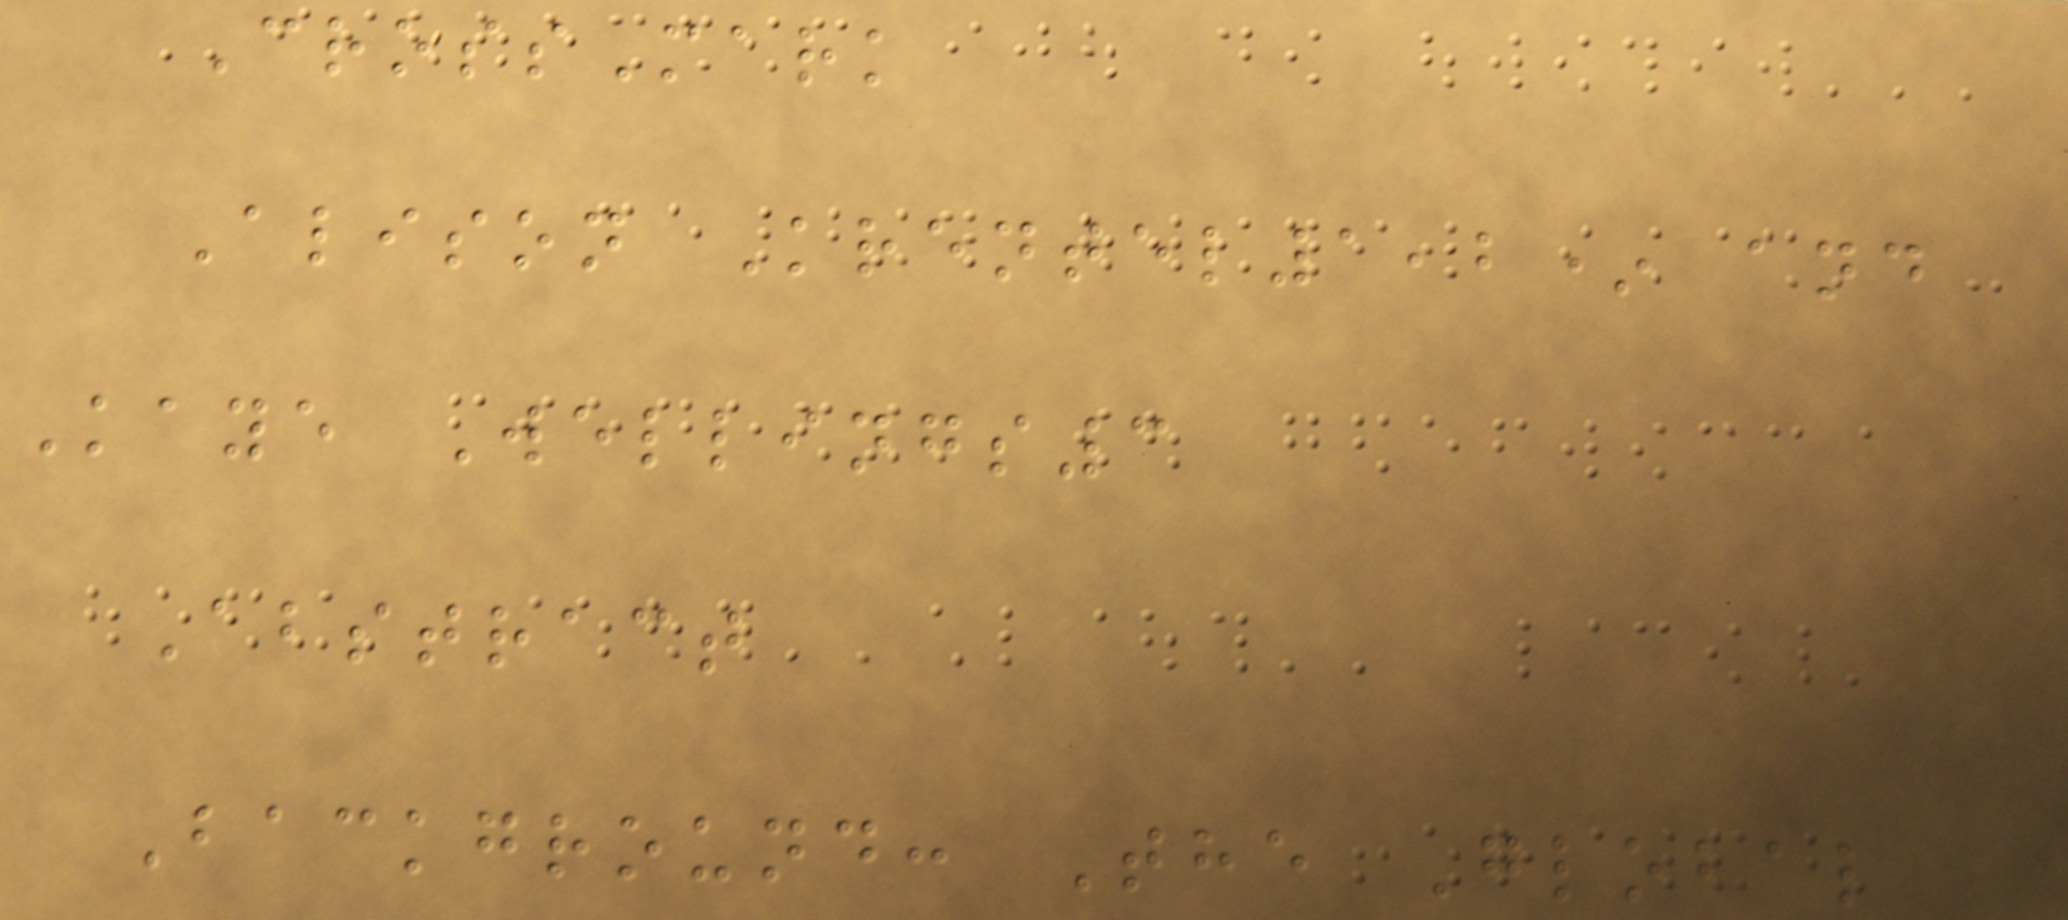CrossMark
Alison Krentel1,2* and
Kaye Wellings3
Abstract
Background: The Global
